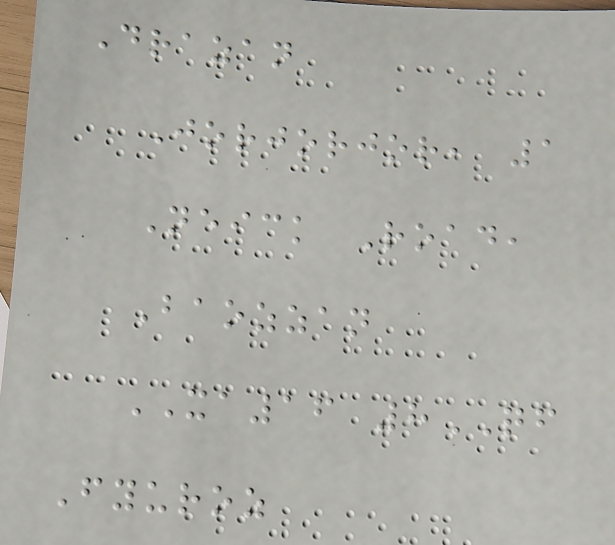Drazan
Jorjorjor, 1
Neick Road,
Baozzan
XA16 8QF
Fyuroz
